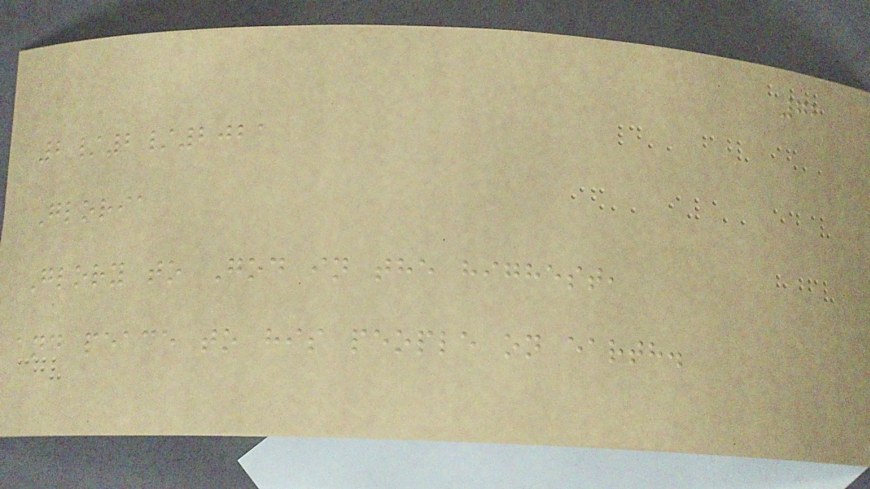72
2/2/2021
Gloria
Glory to God in the highest,
and peace to his people on earth.
